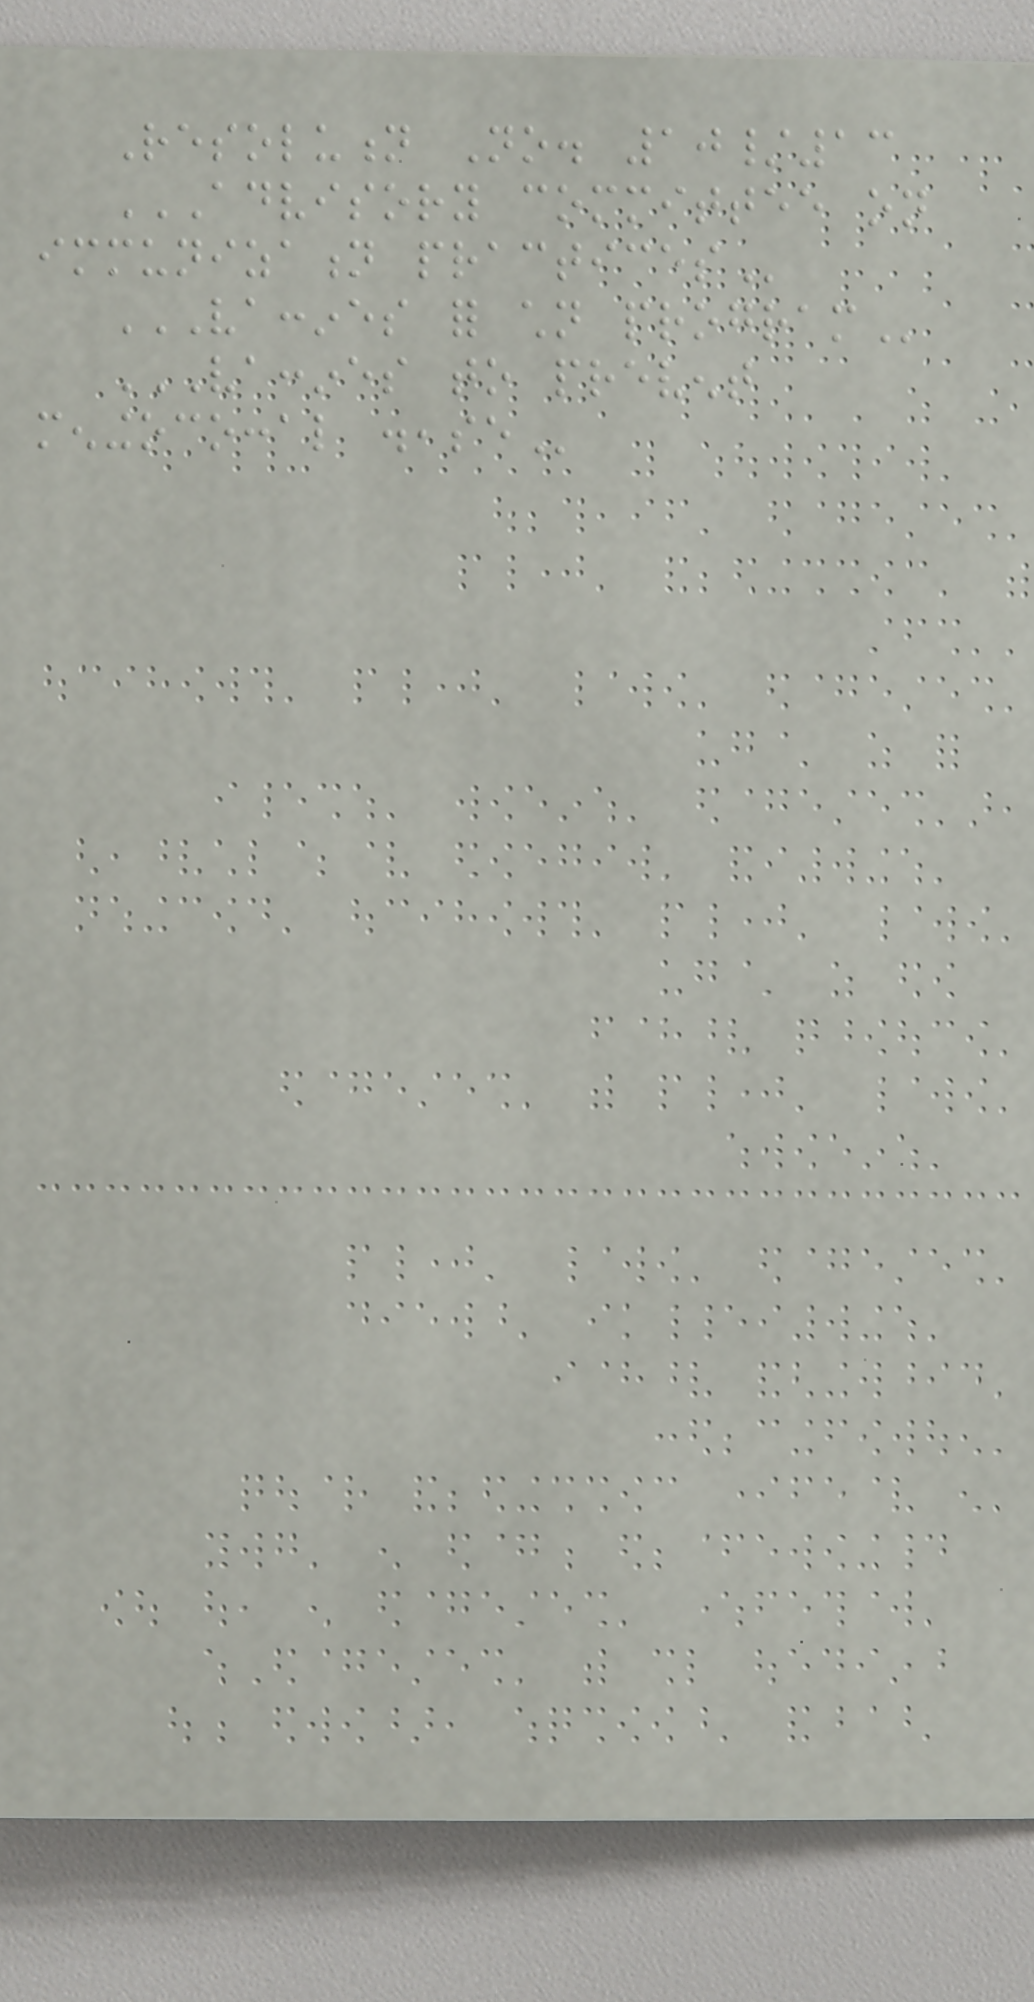Resolution No. 10/13
ADVISORY COMMITTEE ON
IMMUNIZATION PRACTICES
VACCINES FOR CHILDREN PROGRAM
VACCINES TO PREVENT
MENINGOCOCCAL DISEASE
